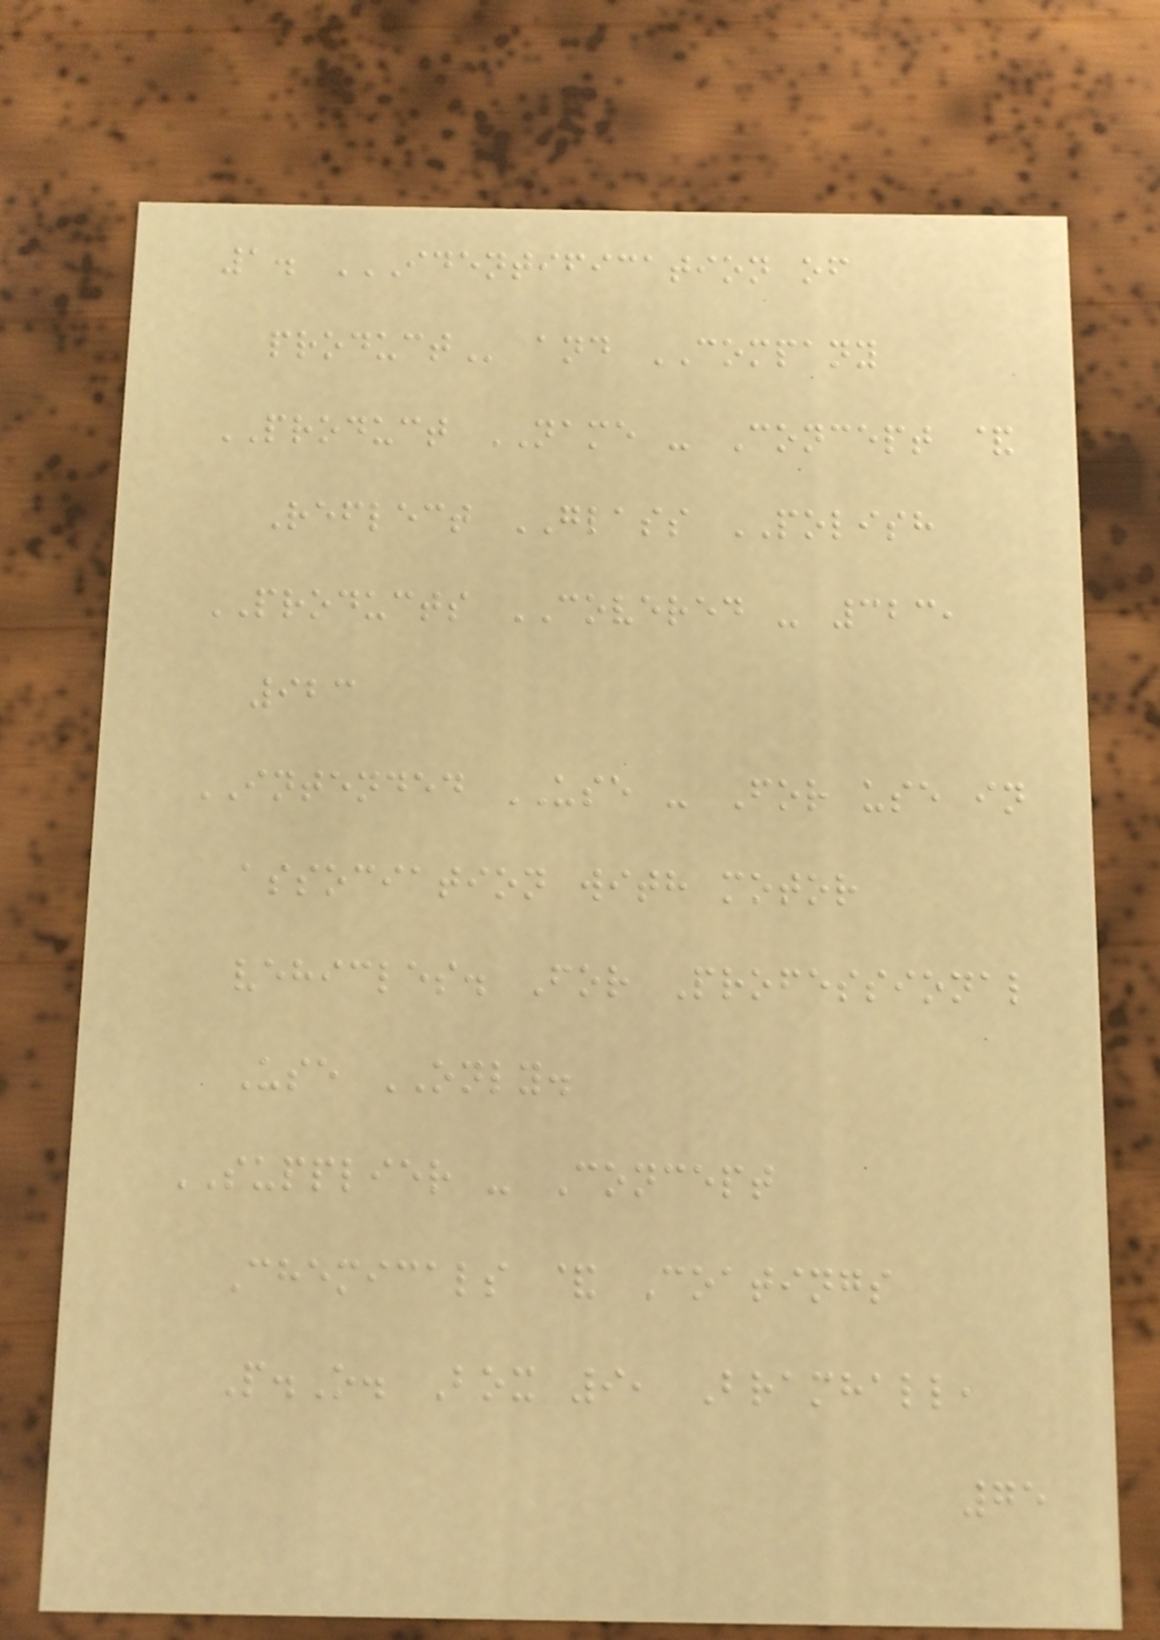1. IDENTIFICATION OF
PRODUCT and COMPANY
PRODUCT NAME - Concept &
Reflect GLASS POLISH
PRODUCTS COVERED - 323,
923
INTENDED USE - For use in
association with motor
vehicles. For Professional
Use ONLY.
SUPPLIER - Concept
Chemicals & Coatings
P.O. Box 9, Bramhall,
75
